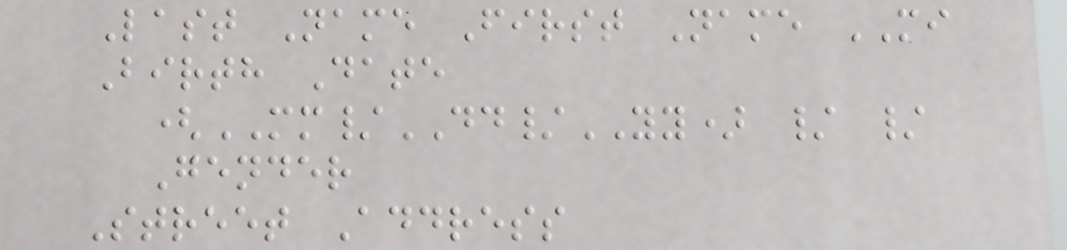Last Name First Name MI
Birth Date
(MM/DD/YY) / /
Gender
Street Address
